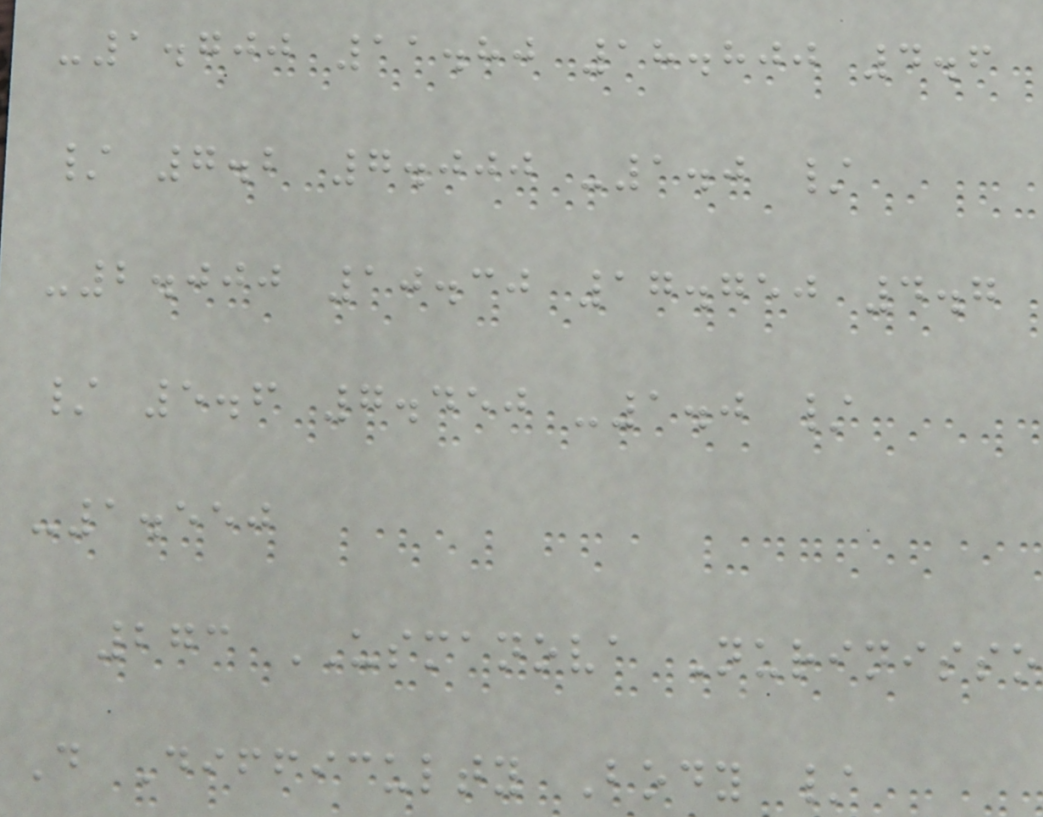-1.700 11.80 18.800 4.6
/ 7.2 7.000 -1.0 /
-2.000 10.30 17.750 4.7
/ 5.6 7.450 -1.0 /
-1.550
273 USMANOVA Nurinisso
D Difficulty Body /
